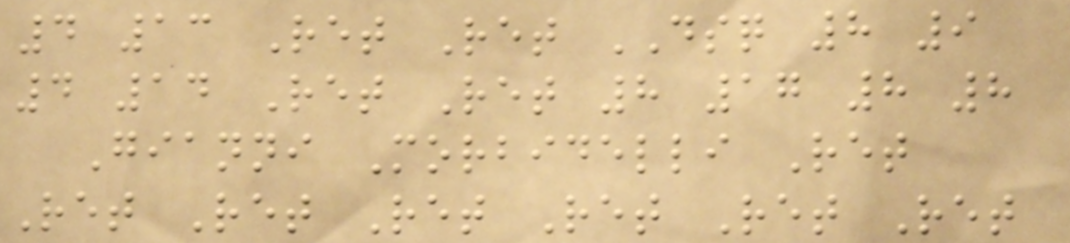4 13 Ret Ret DSQ 8 9
4 14 Ret Ret 8 17 8 8
Gianni Morbidelli Ret
Ret Ret Ret Ret Ret Ret
